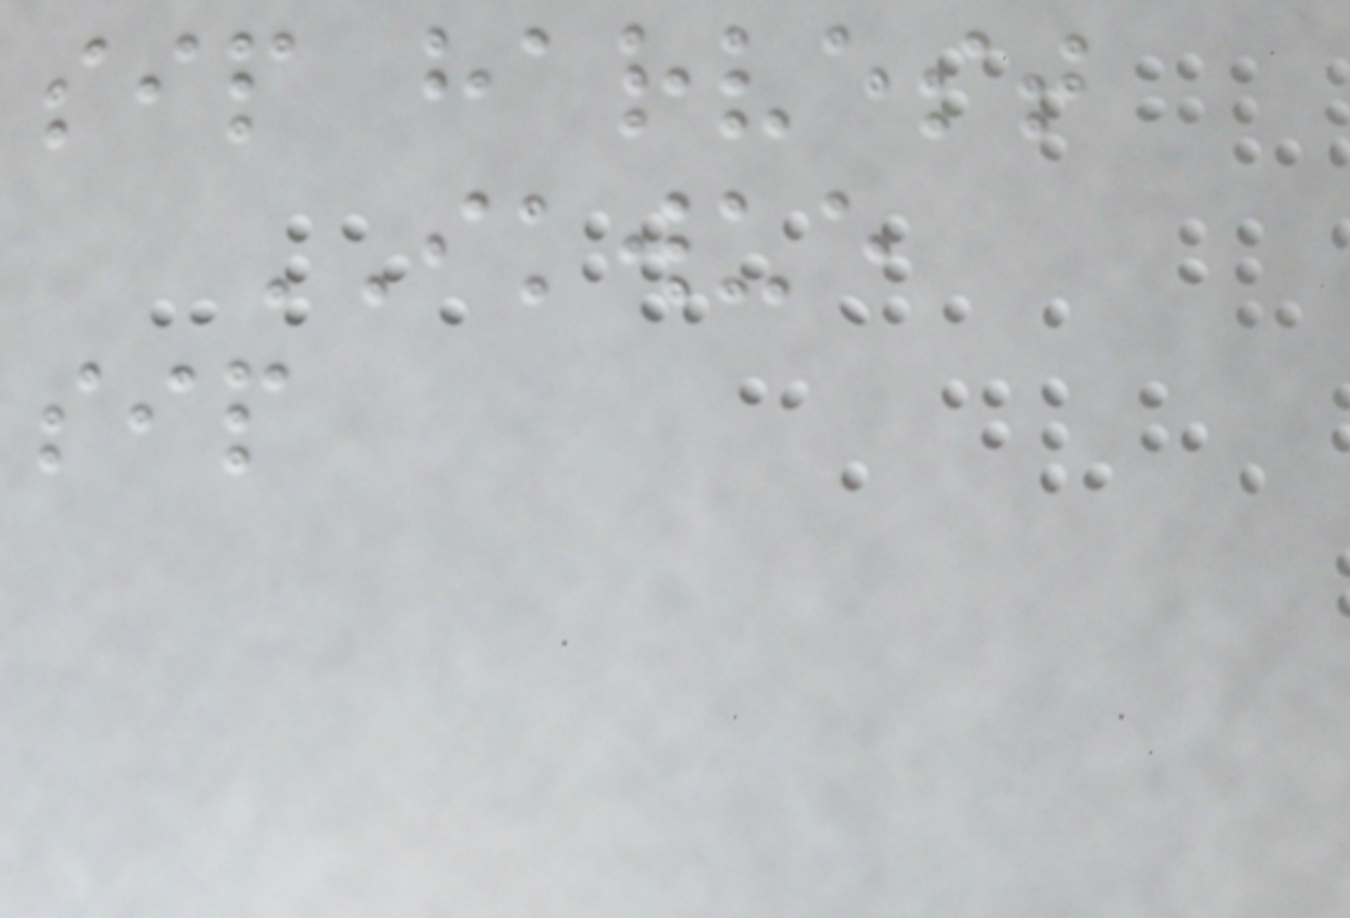sip harvest
IKWUE
sip
